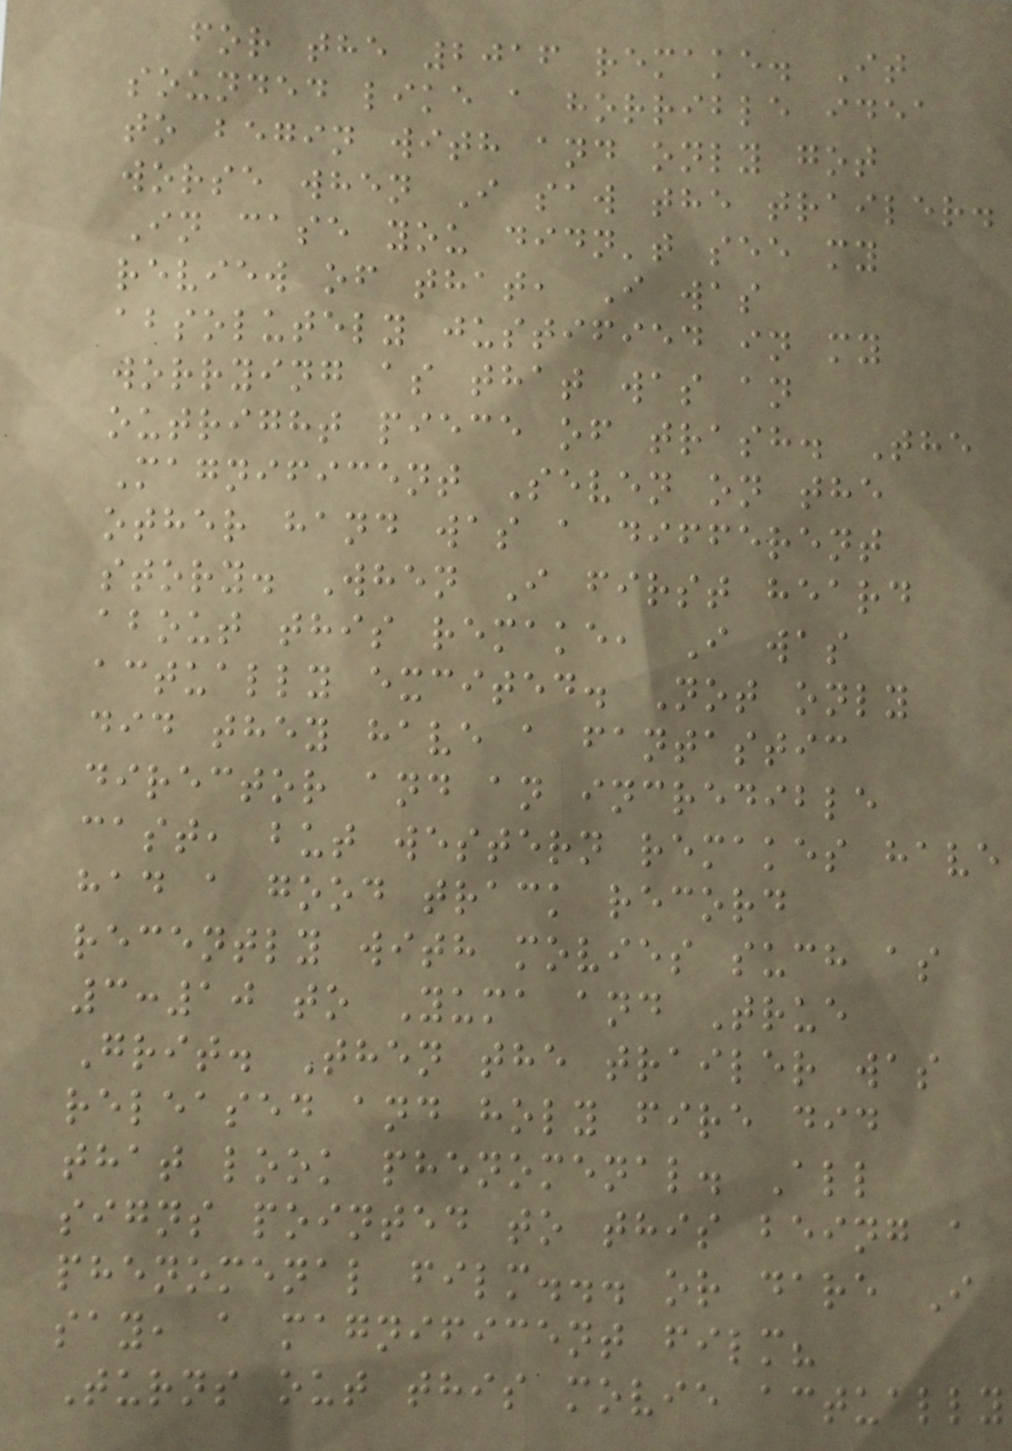for the 2016 remake. It
sounded like a horrible idea
to begin with and only got
worse when I saw the trailer.
In case you didn't see my
review of that, I was
absolutely justified in my
worrying as that was an
outright piece of trash. The
Magnificent Seven on the
other hand was a different
story. When I first heard
about this remake, I was
actually excited. Not only
did they have a fantastic
director and an incredible
cast, but western remakes have
had a good track record
recently with movies such as
3:10 to Yuma and True
Grit. Then the trailer was
released and holy fire did
that look phenomenal. All
signs pointed to this being a
phenomenal film... or dare I
say, a magnificent film?
Turns out this movie actually
